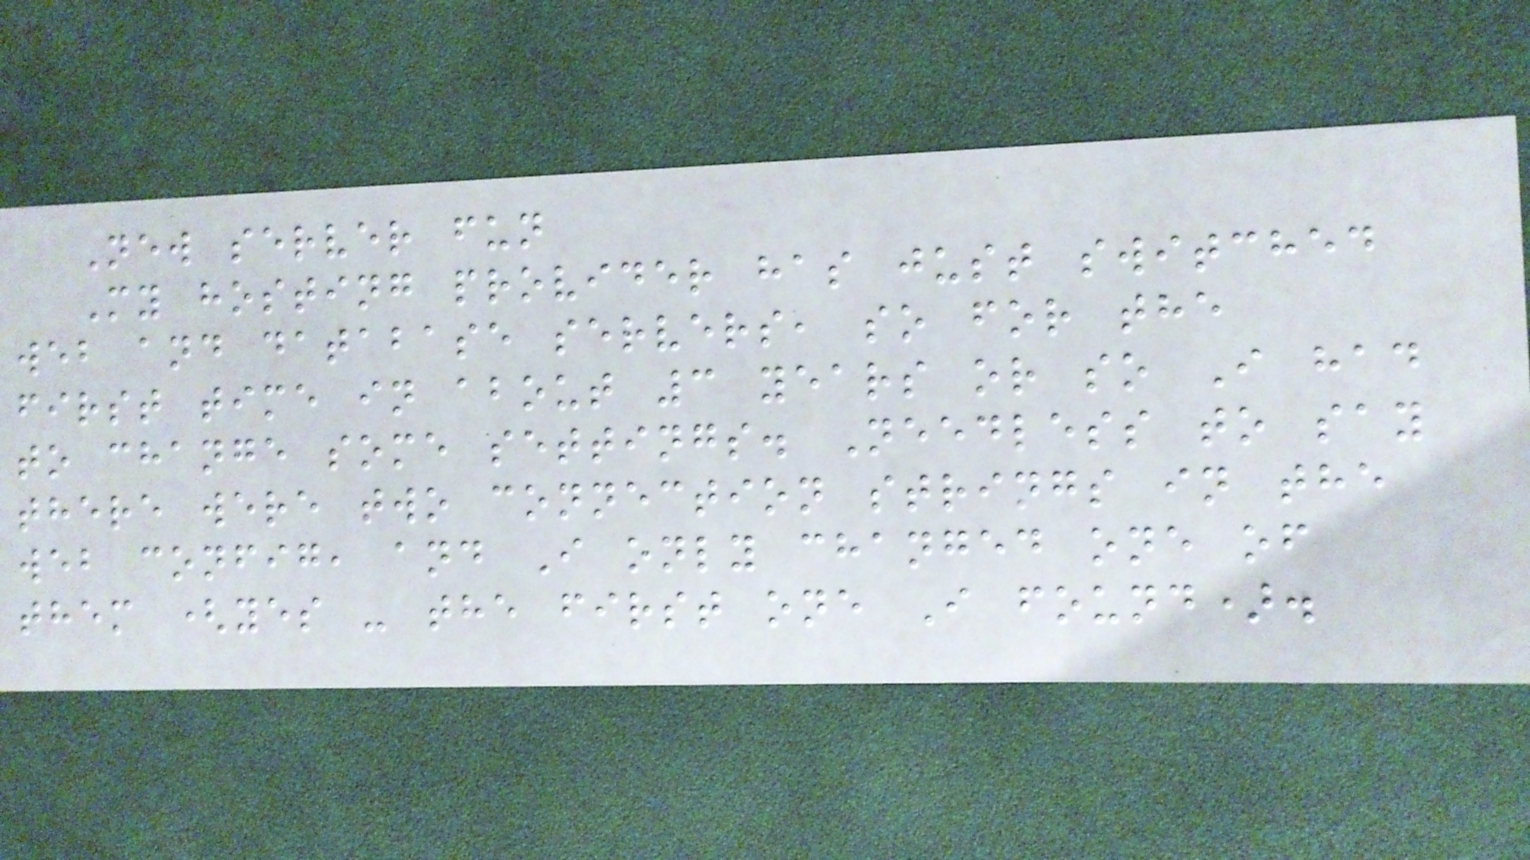New server fun
My hosting provider has just switched
web and database servers, so for the
first time in about 3 years or so I had
to change some settings. Needless to say
there were two connection strings in the
web config, and I only changed one of
them (yes - the first one I found).
